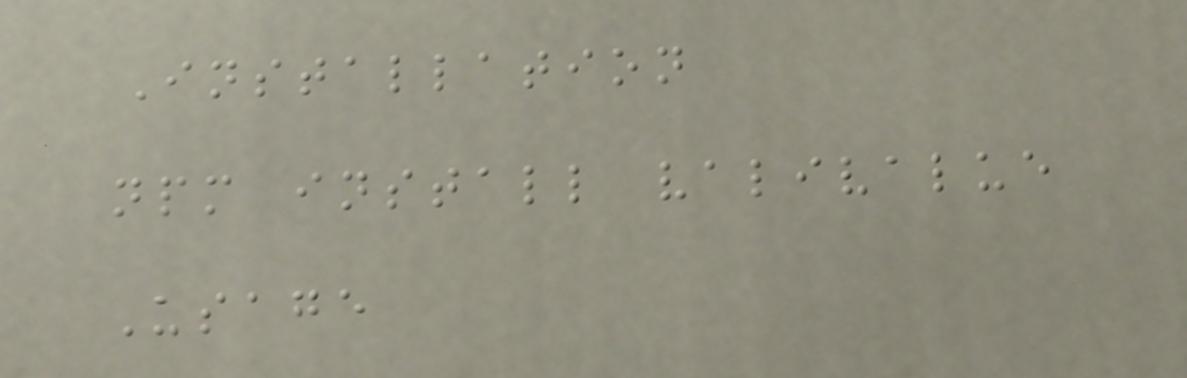Installation
npm install valivalue
Usage
